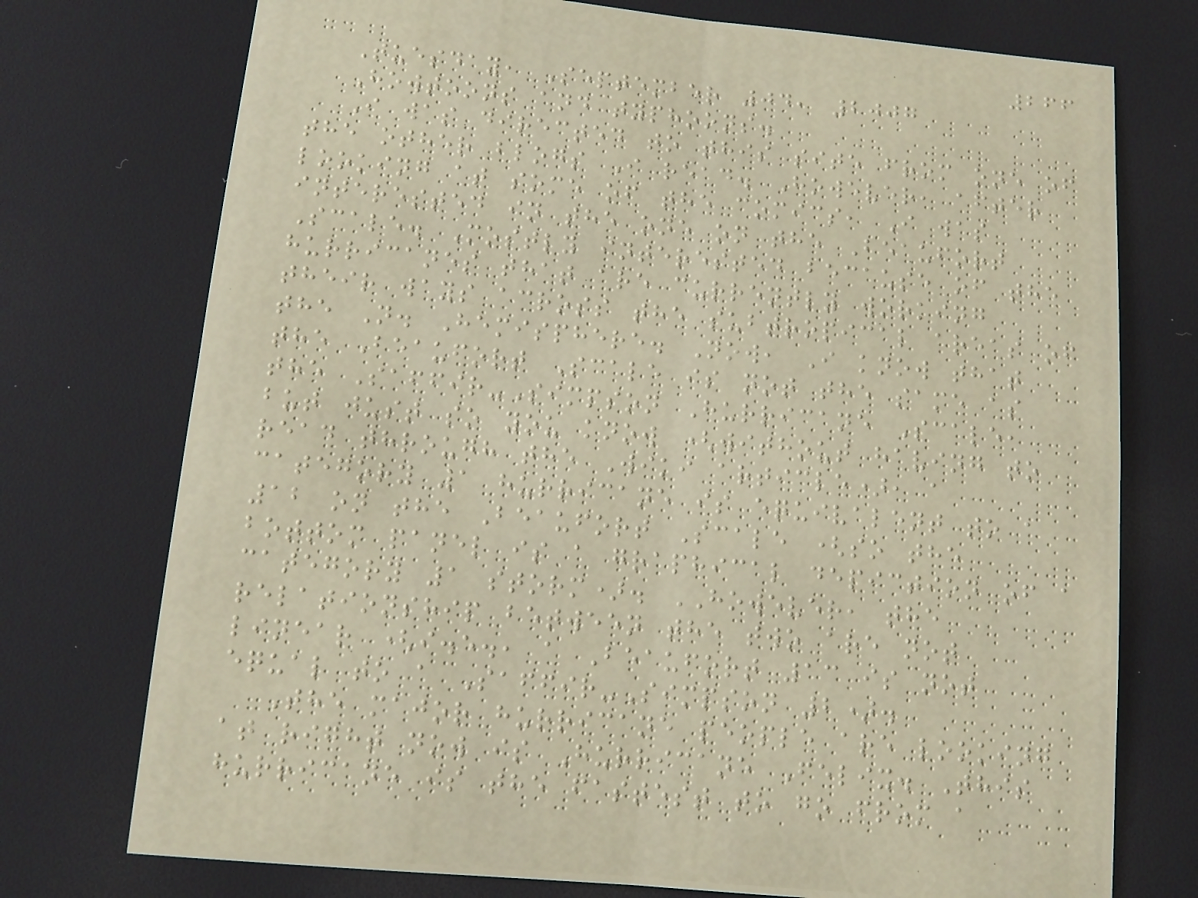266
Tuesday, September 04, 2007
Howtoons and typhoons.
I was directed to this site from one of
the other blogs I read. However, after
looking at some of the comics, I was
interested in the one on the Beaufort
Scale. Mostly interested because of the
hurricanes that are currently working
their ways across the subtropical areas of
the N. Hemisphere. Now, I know that
the Beaufort Scale is not the same as
the Saffir-Simpson Hurricane Scale,
but just so you know (without having to
read through the Wiki article), a
category 1 hurricane is equivalent to a
12 on the Beaufort Scale (so the
bottom panel is a graphical depiction of a
category 1 storm). HOWEVER, the
relationship between the two are not
linear (i.e., a Beaufort 13 is not
equal to a Saffir-Simpson 2).
The major hurricane people are looking
at right now is Hurricane Felix. This
hurricane is the fastest to go from a
